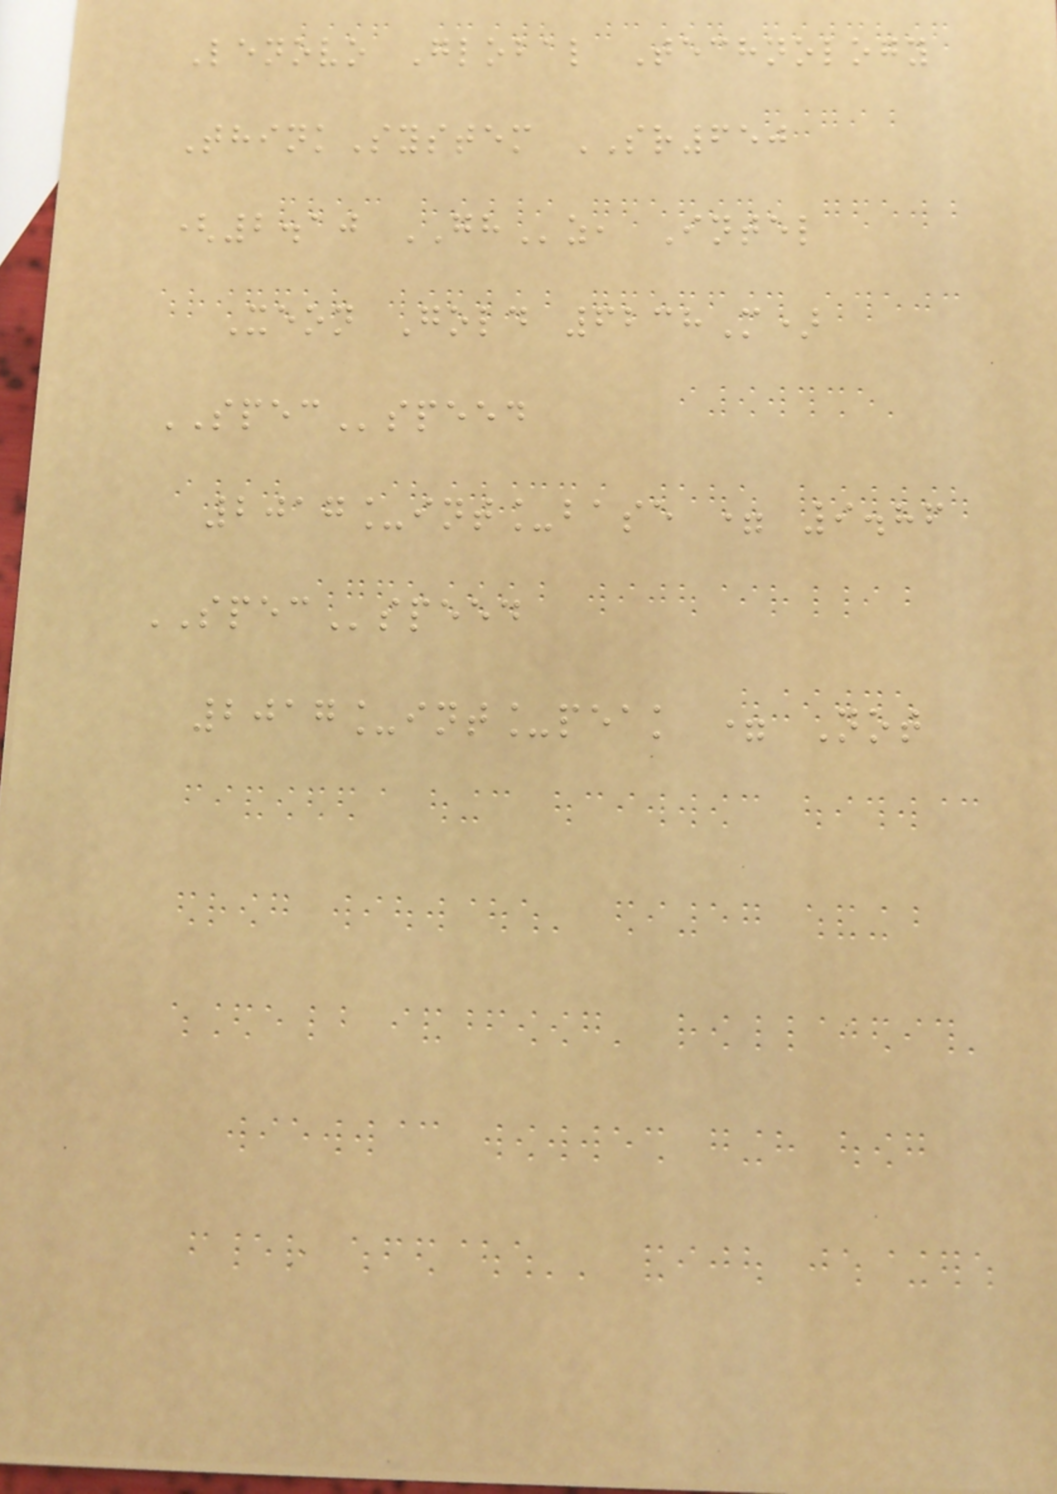Lenovo Global Technology
ThinkSystem SR650
(2.10 GHz, Intel
Xeon Gold 6238M)
SPECspeed
2017_int_base = 9.86
SPECspeed
2017_int_peak = Not
